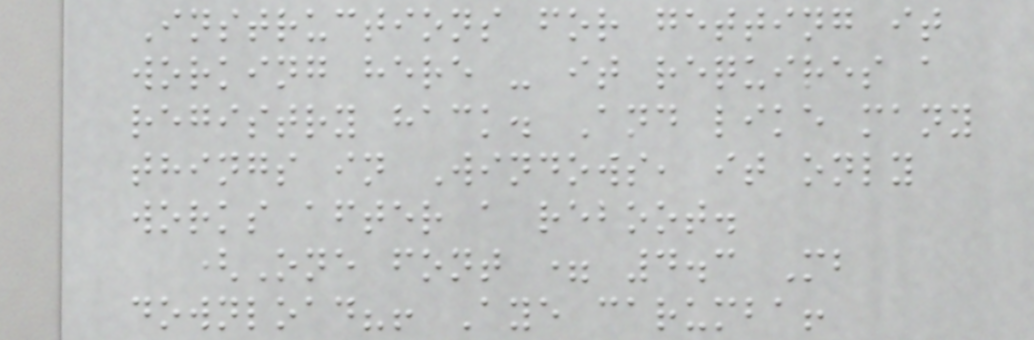Instructions for getting it
working here - it requires a
registry hack. And like many
things in Windows, it only
works after a reboot.
(One font = 4.3 Mb
download?! Aye carumba!
